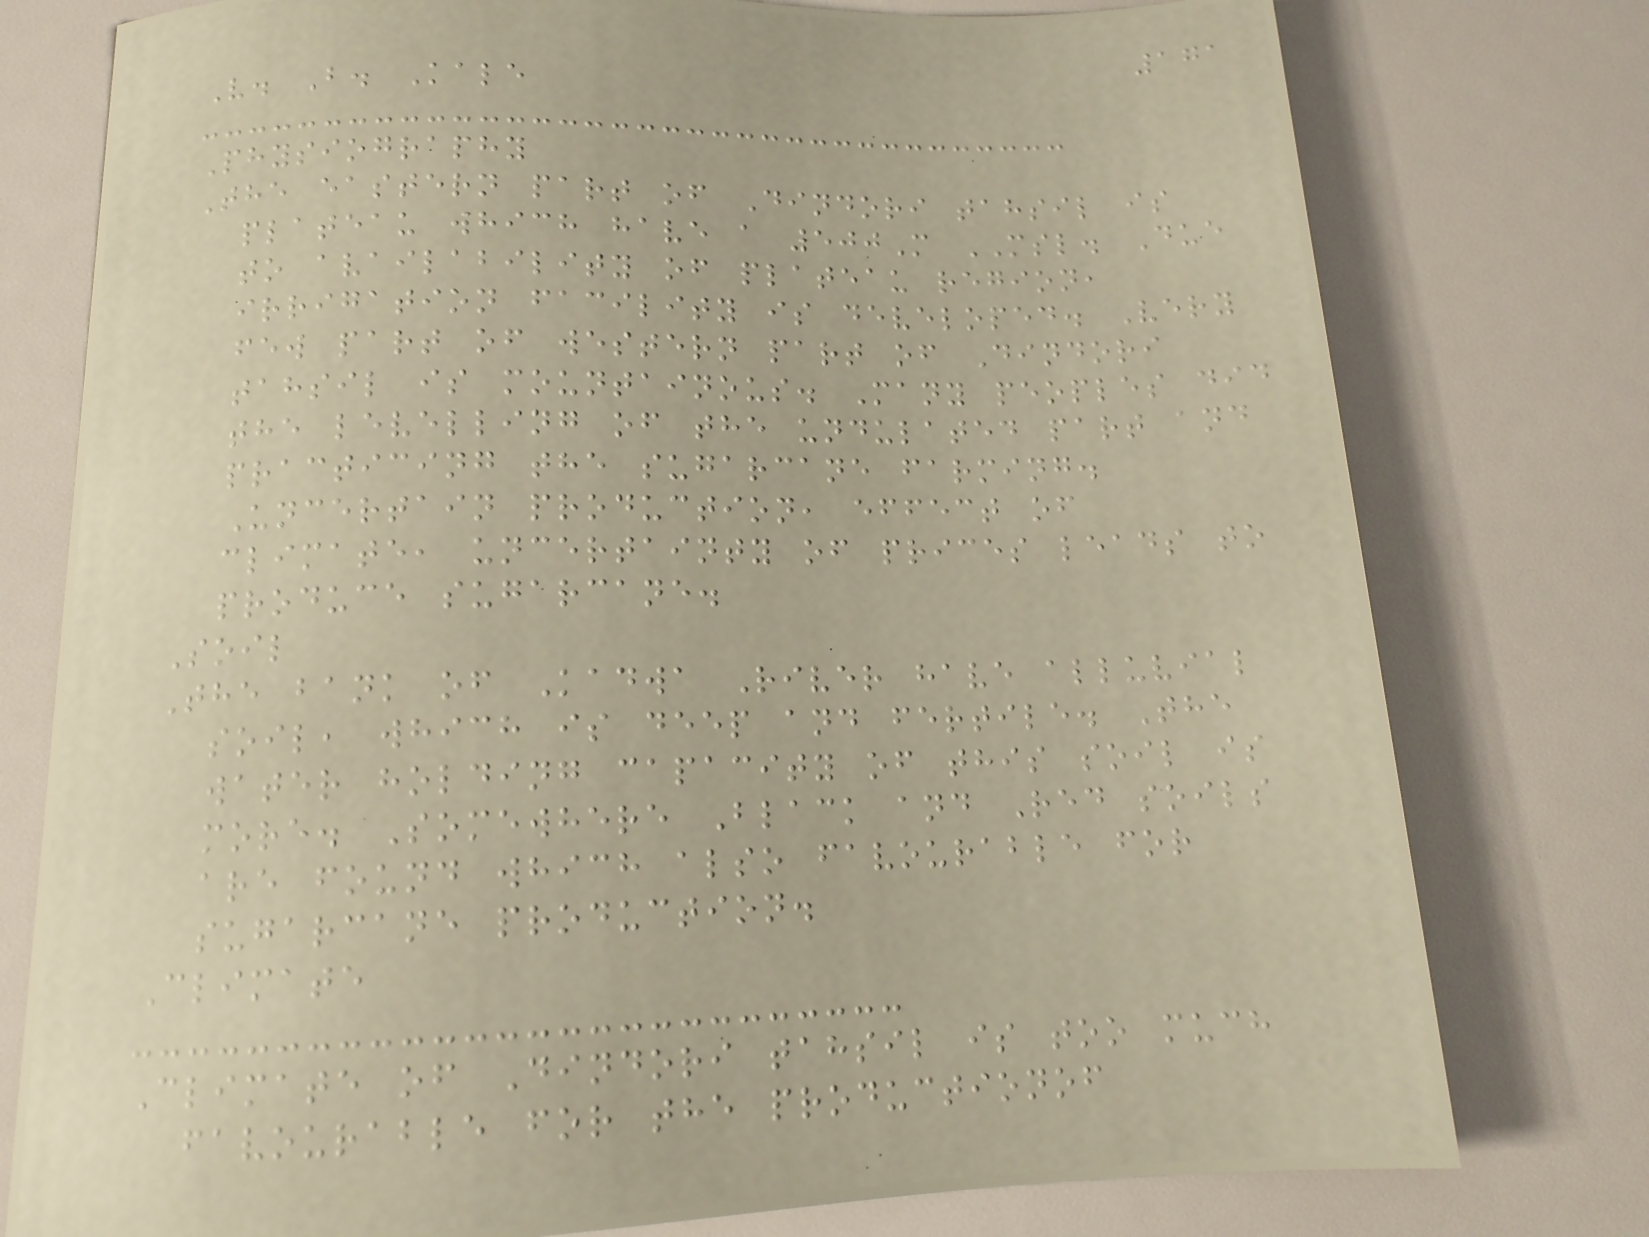171
V. B. Kale
Physiography
The eastern part of Dindori tahsil is
plateau which have a 500M MSL. Due
to availability of plateau region,
irrigation facility is developed. Very
few part of western part of Dindori
tahsil is mountainous. Many peoples did
the levelling of the undulated part and
practicing the sugarcane farming.
Uncertain production, effect of
climate, uncertainty of prices leads to
produce sugarcane.
Soil
The bank of Kadwa River have alluvial
soil, which is deep and fertile. The
water holding capacity of this soil is
more. Somewhere Black and Red soils
are found which also favourable for
sugarcane production.
Climate
Climate of Dindori tahsil is too much
favourable for the productionof
